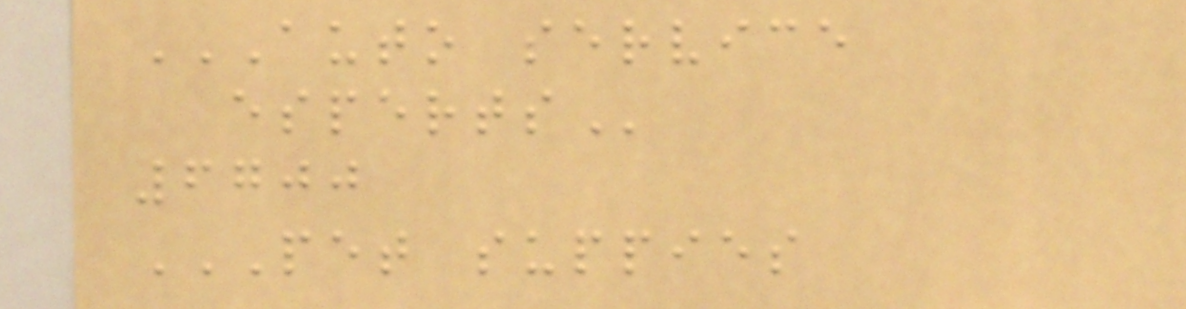AUTO SERVICE
ESPERTS
6700
PET SUPPIES
